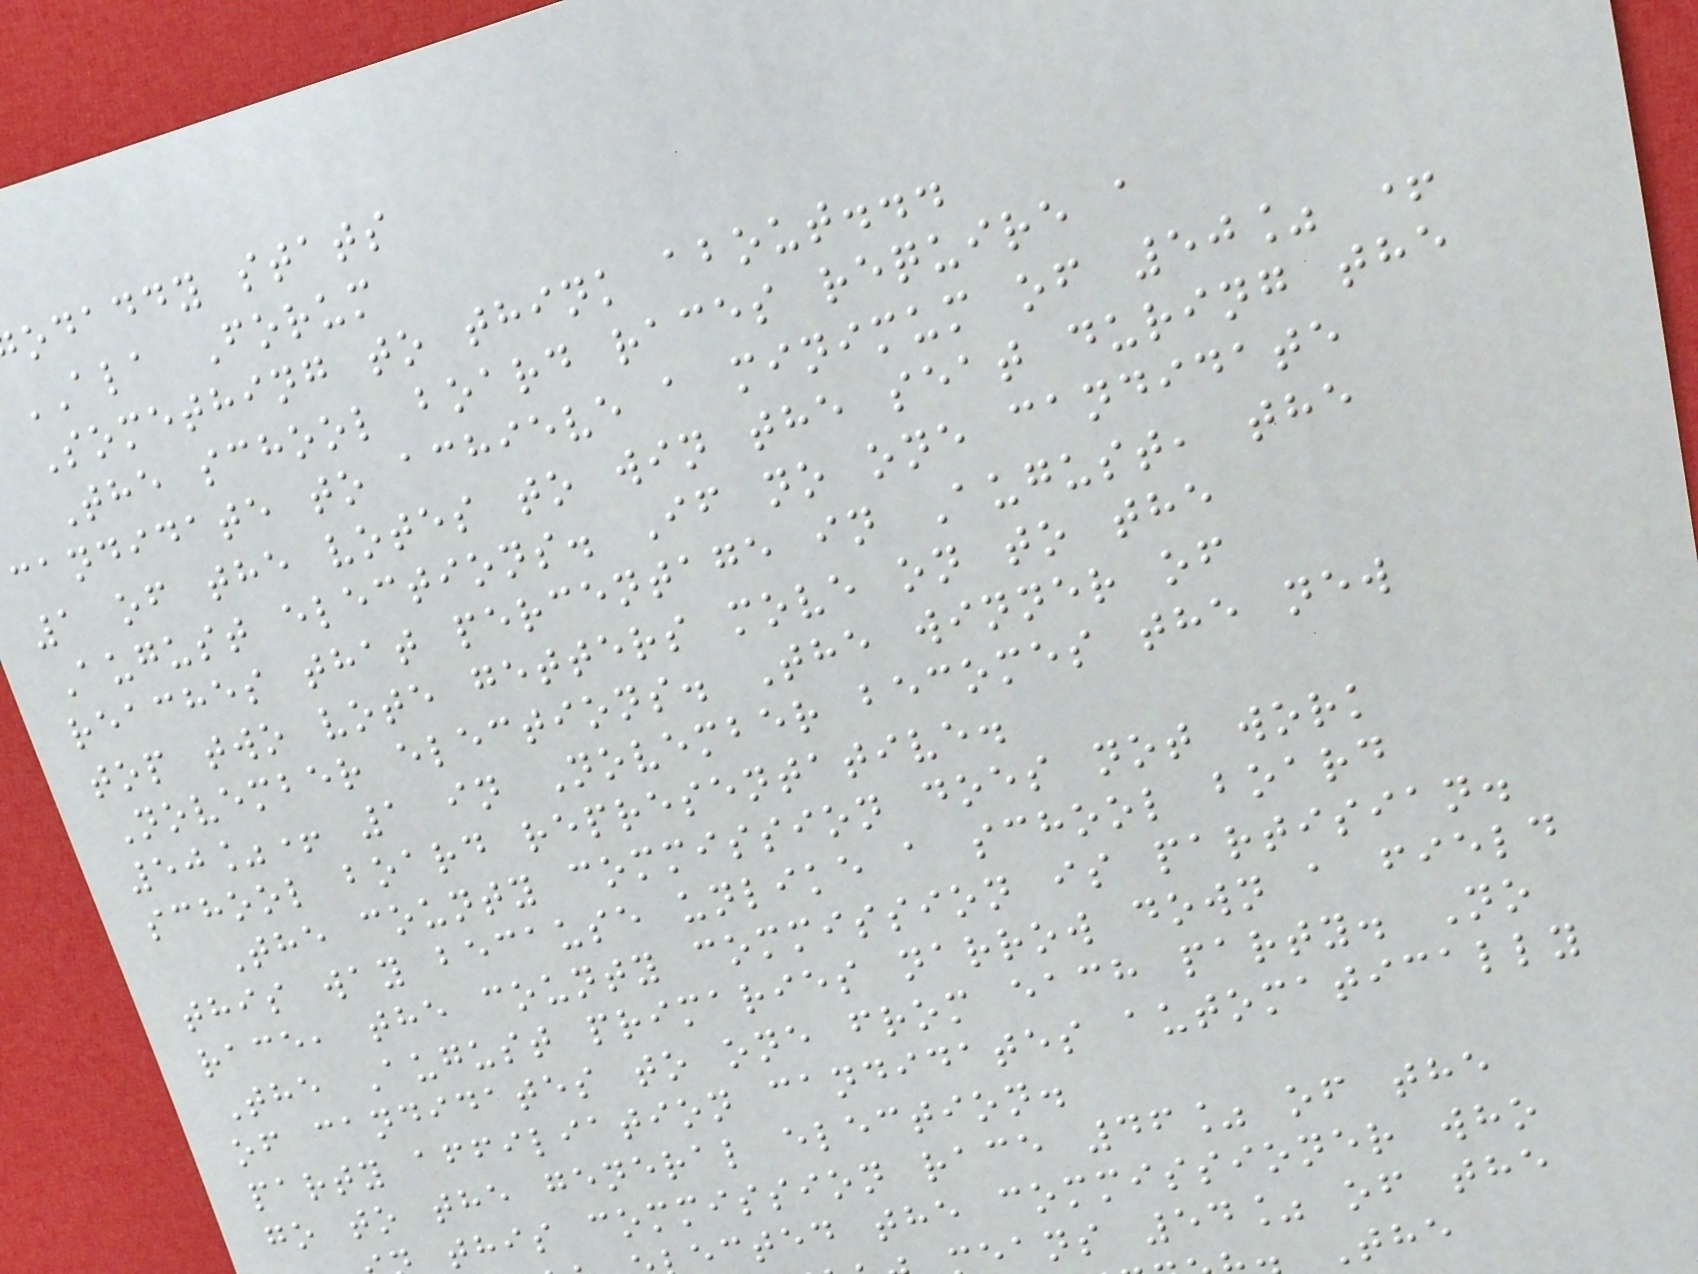odaddy stats
ALA Forum
Something to think about...
The school board races require a
candidate to achieve a minimum of 50% +
1 of the votes to win the seat during the
August elections. If no one candidate
reaches that percentage in August, the
top two vote getters move on to the
November elections. The winner of
50%+ 1 in November becomes the new
school board representative.
The county commission does not work
this way because unlike a school board
race, the county commission is partisian.
The August primaries narrow down a field
of candidates to one from each party. No
party affiliation candidates automatically
go to the general election.
this commission race 46% of the
cted the commissioner who
eans 54% of the
